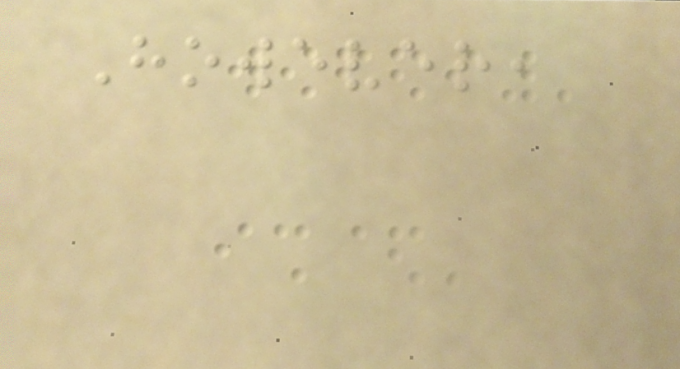However,
